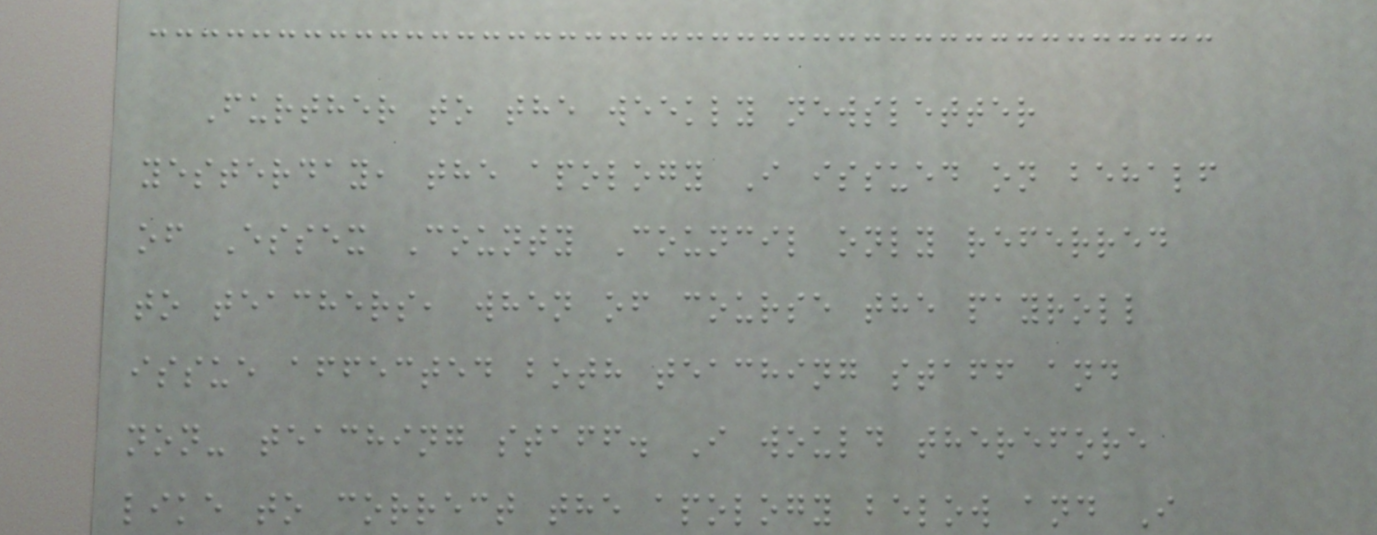Further to the weekly newsletter
yesterday, the apology I issued on behalf
of Essex County Council only referred
to teachers, when of course the payroll
issue affected both teaching staff and
non- teaching staff. I would therefore
like to correct the apology below and I
